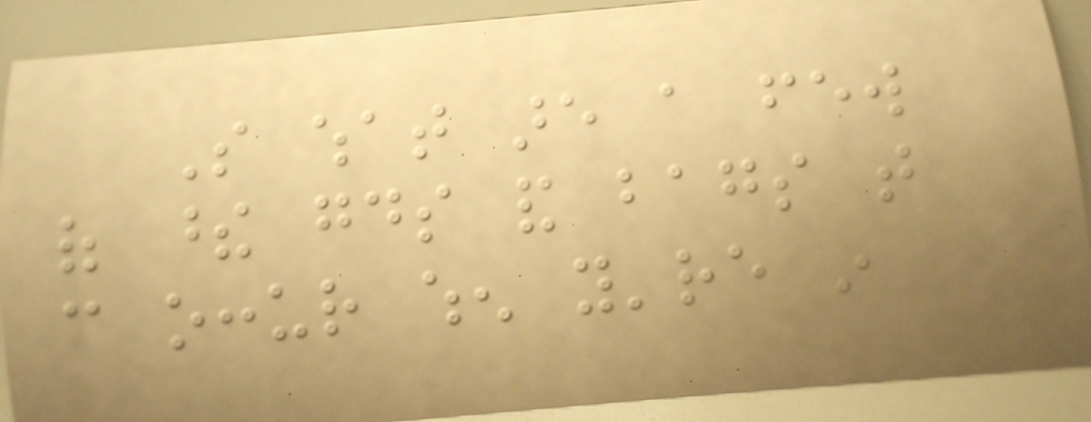So what are a few
of these goods and bags that
can occur when you're in
